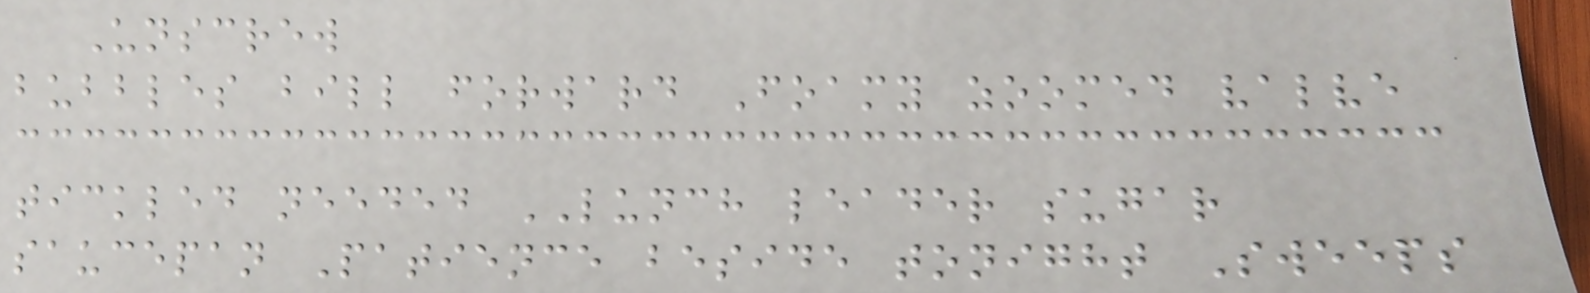Unscrew
bubbles bill forward Foamy zoomed valve
tickled needed LUNCH leader sugar
saucepan Patience beside tonight Sweeps
